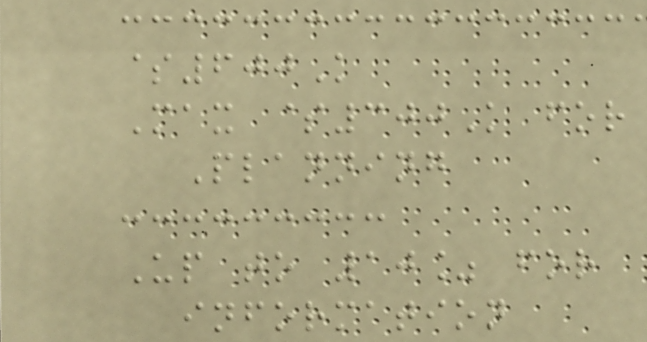$600K
Max $300K for
Planning
Up to 10% for
information
